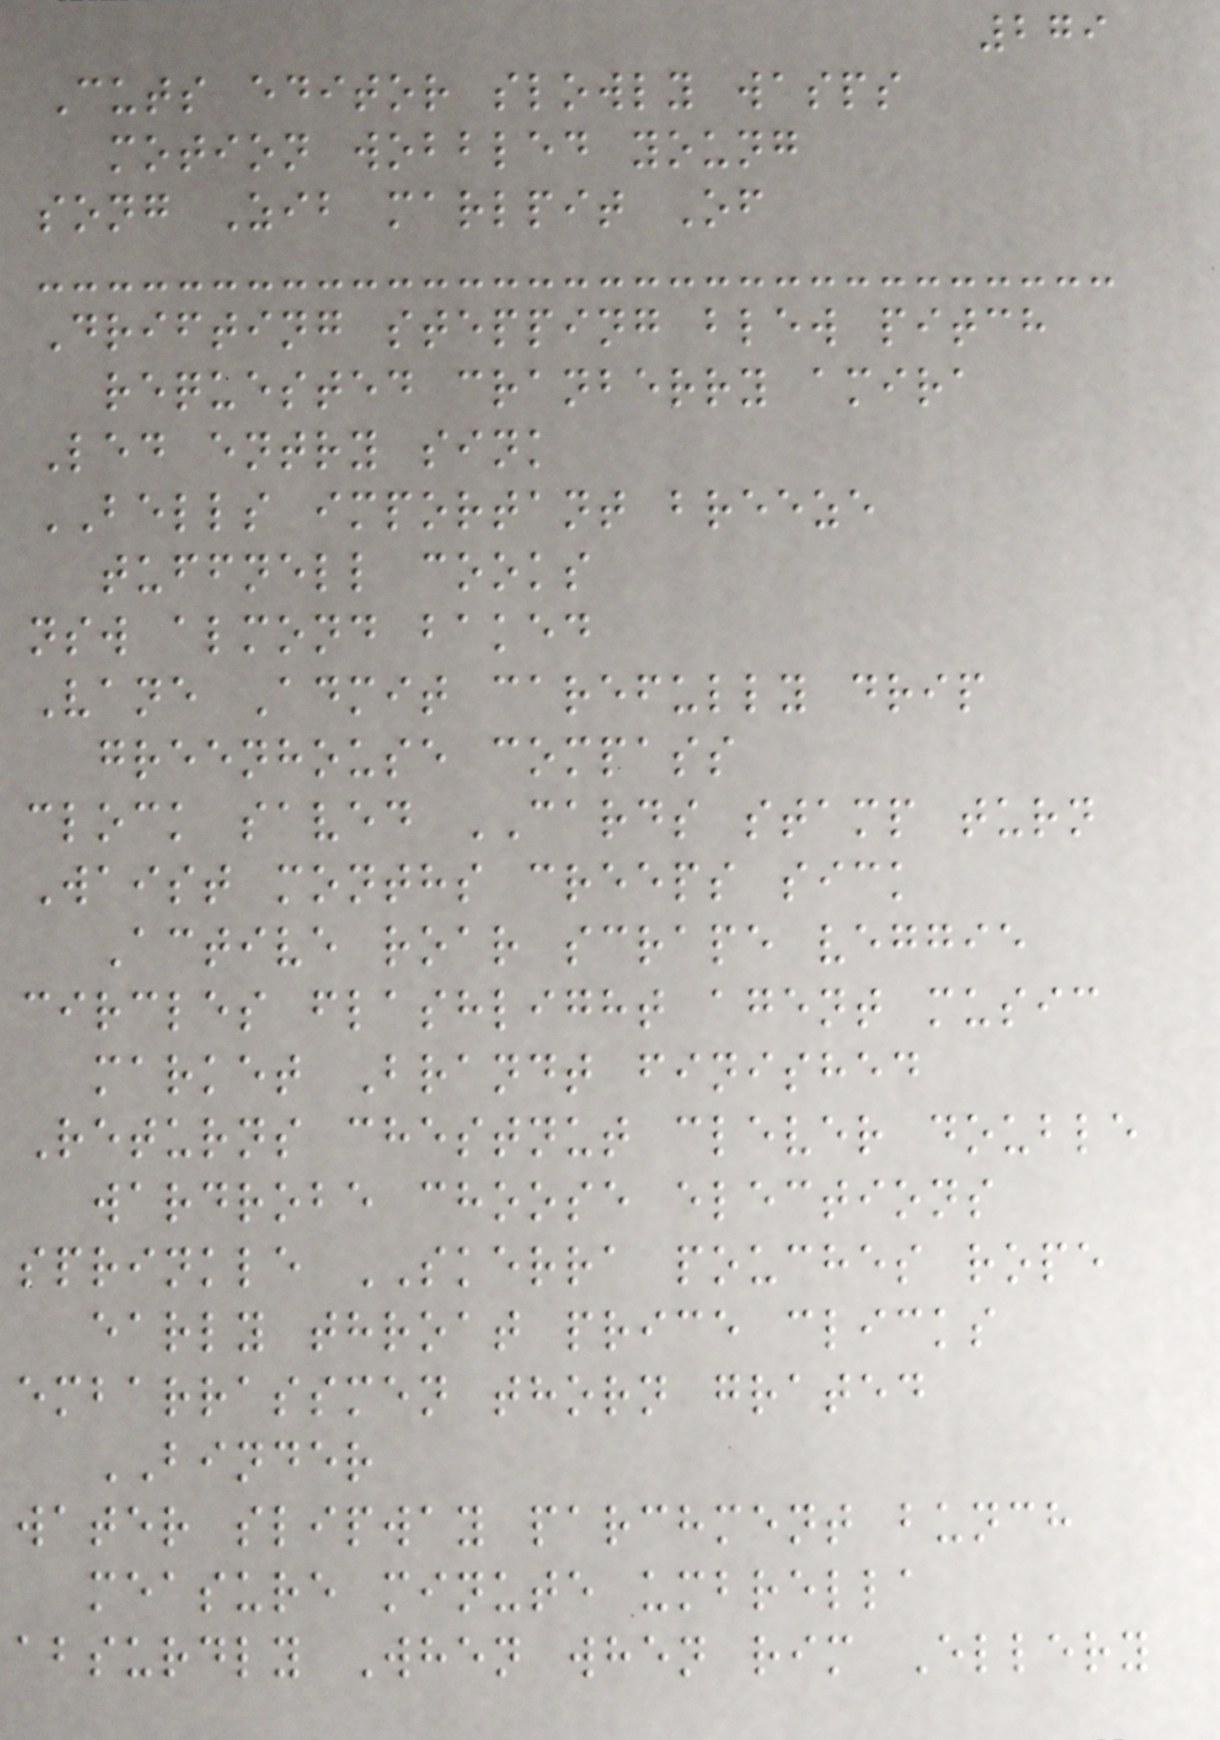279
Cuts editor slowly wasps
motion wobbled young
song Zib marlpit Of
Drifting stepping blew pitch
requested cranberry amira
Led entry sink
BELLS important breeze
tuffnell cooks
nsw almond baked
Vane Admit carefully drip
greenhouse compass
clock saved CARDS stamp turn
Waist months creeps sick
Active roar scrape veggie
circles flashlight agent music
market Brandt finished
Returns chestnut clever double
wardrobe choose elections
sprinkle SKERRA pouches rope
early throat price clicks
embarrassmen thorn grated
BINDER
water slipway parchment bunch
measure minute umbrella
absurdly When when rim Ellery
